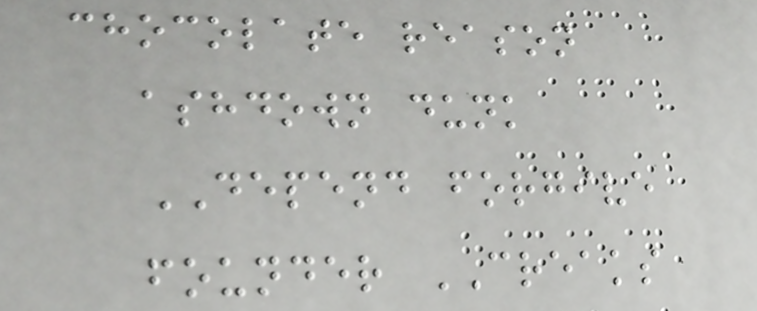chocolate reason
ashdown dunk
DEPEND forgive
founder CREAKS
